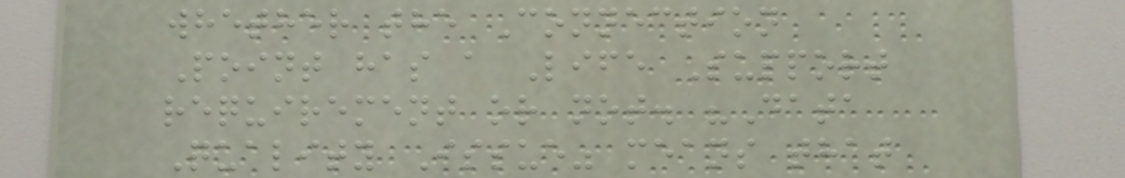whether the Connection
Point has a Life Support
requirement or not. "Data
Quality Issue" means that
